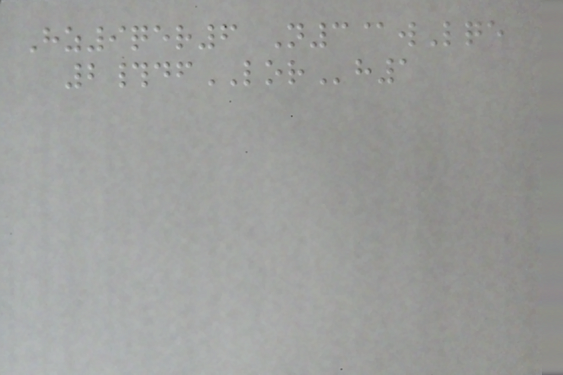Hz9qer6 N3@wLqe
2#dfLORh1
